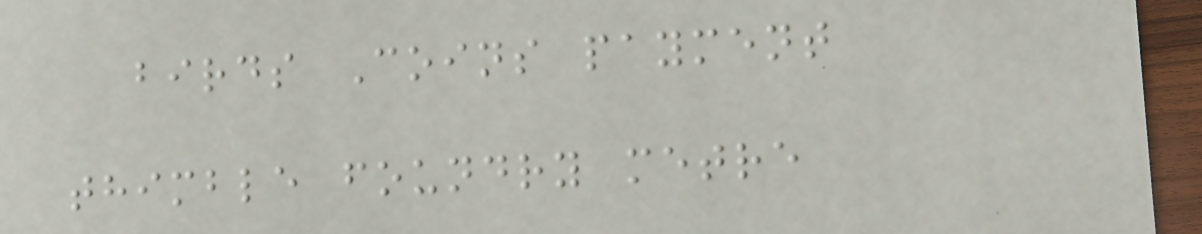birds Coins payment
thimble foundry metre
